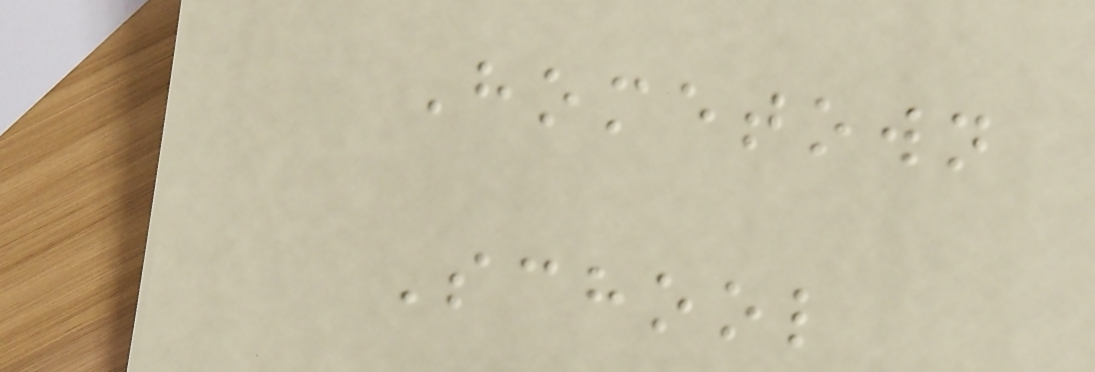Hometown
School
